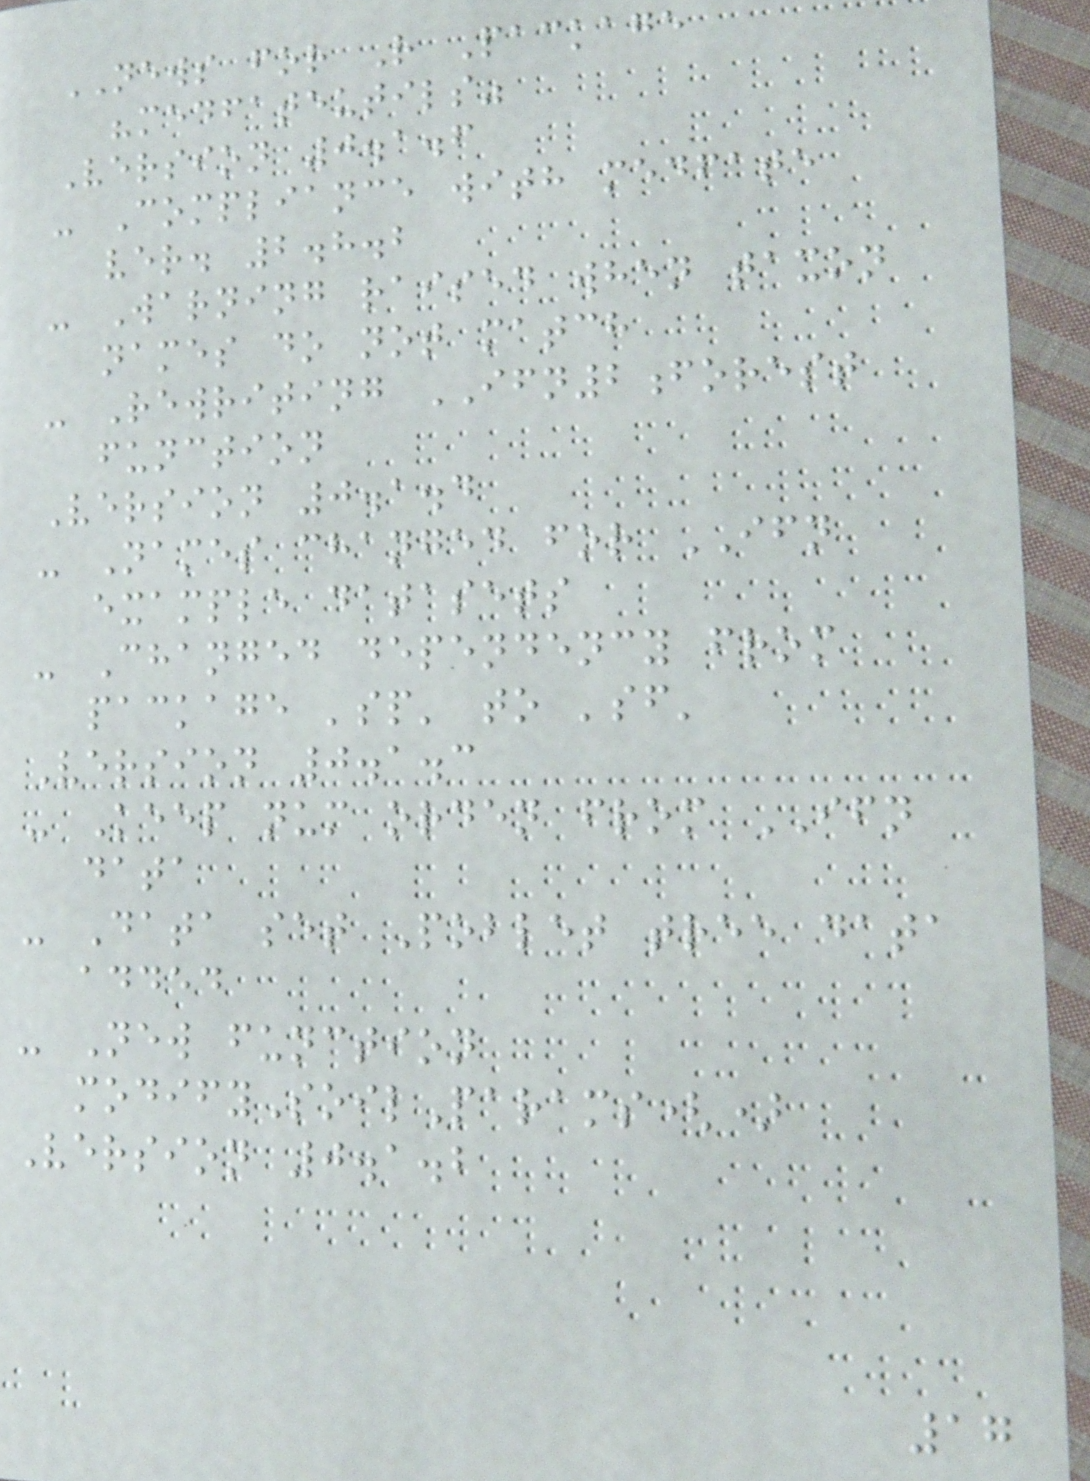NEWS for R Package
"medfateutils"
Version 0.1.6
- Compliance with medfate
ver. 2.8.2
- Warning raised when taxon
names do not match
- Rewriting IFN2forest
function
Version 0.1.4
- Names changed for IFN
example datasets
- Changed dependency from
package 'sp' to 'sf'
Version 0.1.3
- Keep num orden from IFN
data
- Data set Poblet tree data
added
- New function
modifySoilParams()
Version 0.1.2
17
